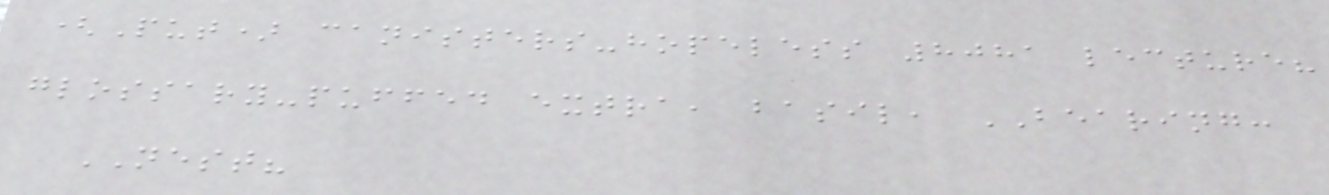(Put) canisters-hopeless 8081 lecture?
glossary-puffed extra, basil, BEARING:
NEST?
